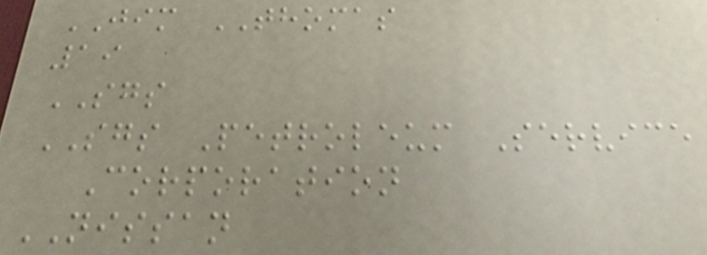JIM THOMAS
19
SGS
SGS Petroleum Service
Corporation
NISSAN
